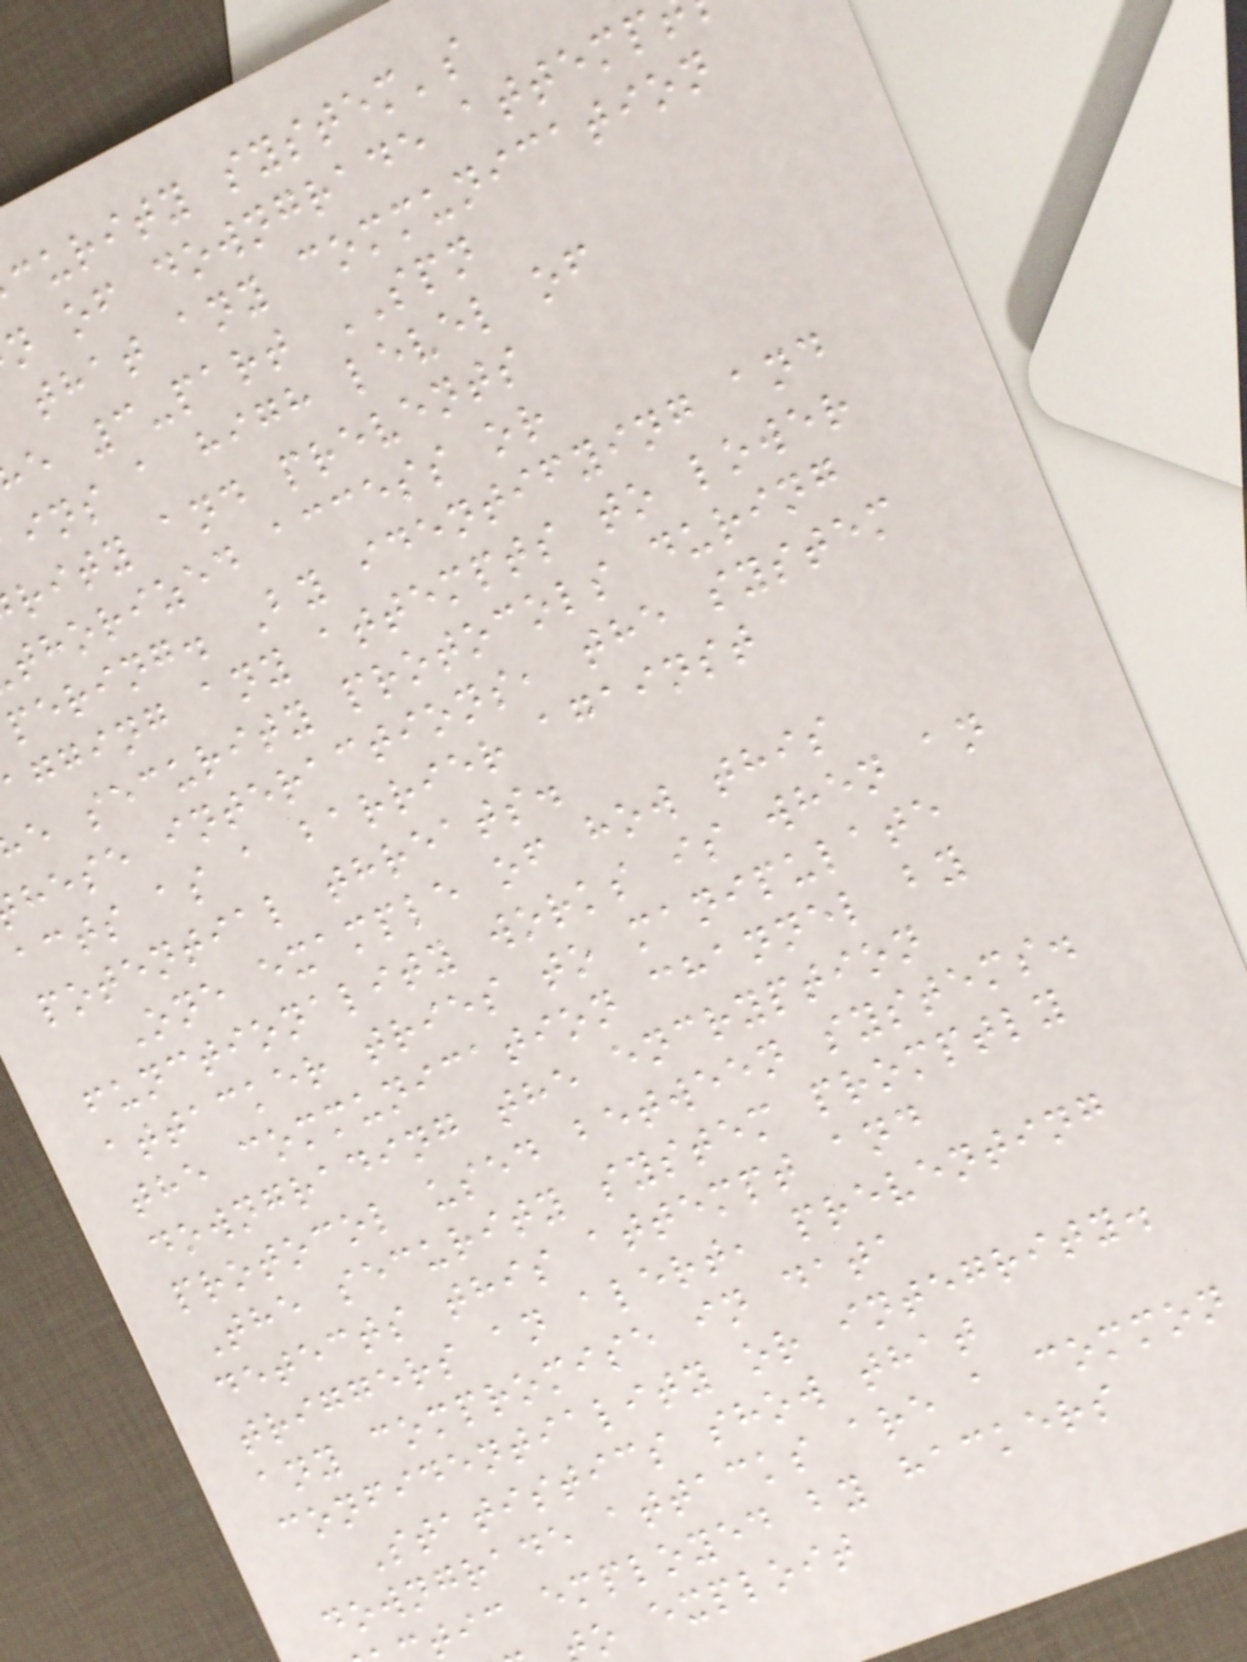curity system's
n of downgrade attemp
that any communication
e 3-part SPN
ins a high level of
rity and prevents
thorized access or
pering. By identifying and
agging any attempts to lower
e security protocols during
hese interactions, the system
acts as a barrier against
potential threats.
One example of how this
functionality works is when an
attacker tries to manipulate
the communication channel by
downgrading the encryption
protocol used between systems.
The security system promptly
detects this attempt and
triggers an alert, preventing
any compromise in data
confidentiality or integrity.
Statistics show that
downgrade attacks are a common
tic employed by hackers
o exploit
